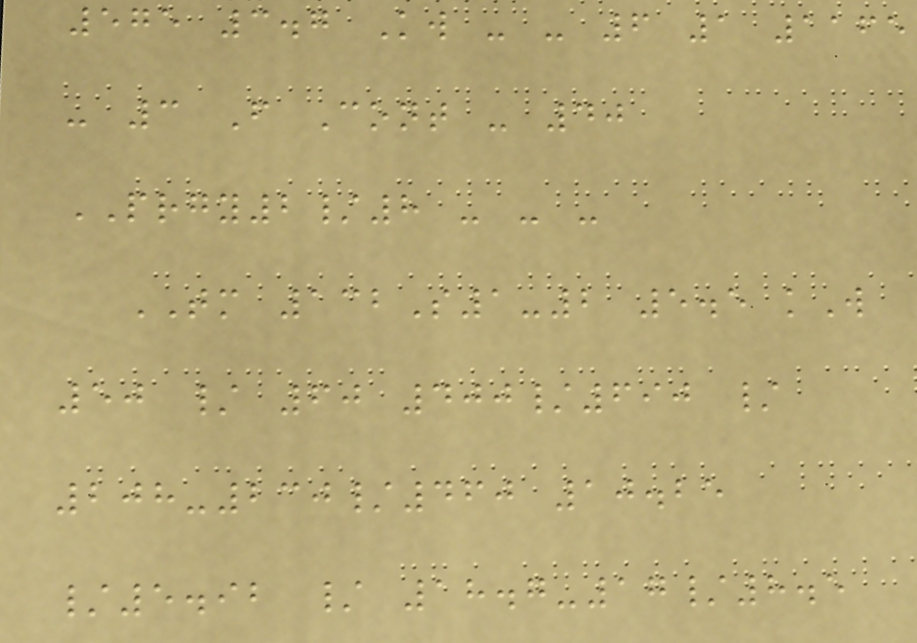575 3.7 Kw - - 6 1 1165
- 3 F Cont - 40
PRGY2/8 - - -
TM 132S1-2 5.5 kW
50 / 60 400/690 /
208-230/460 10.25
/5.92 / 18.7-17/8.5
